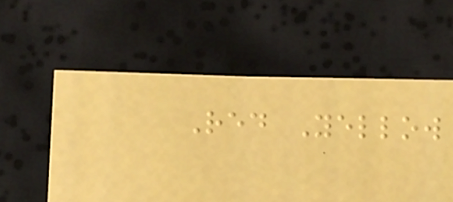Red Yellow
